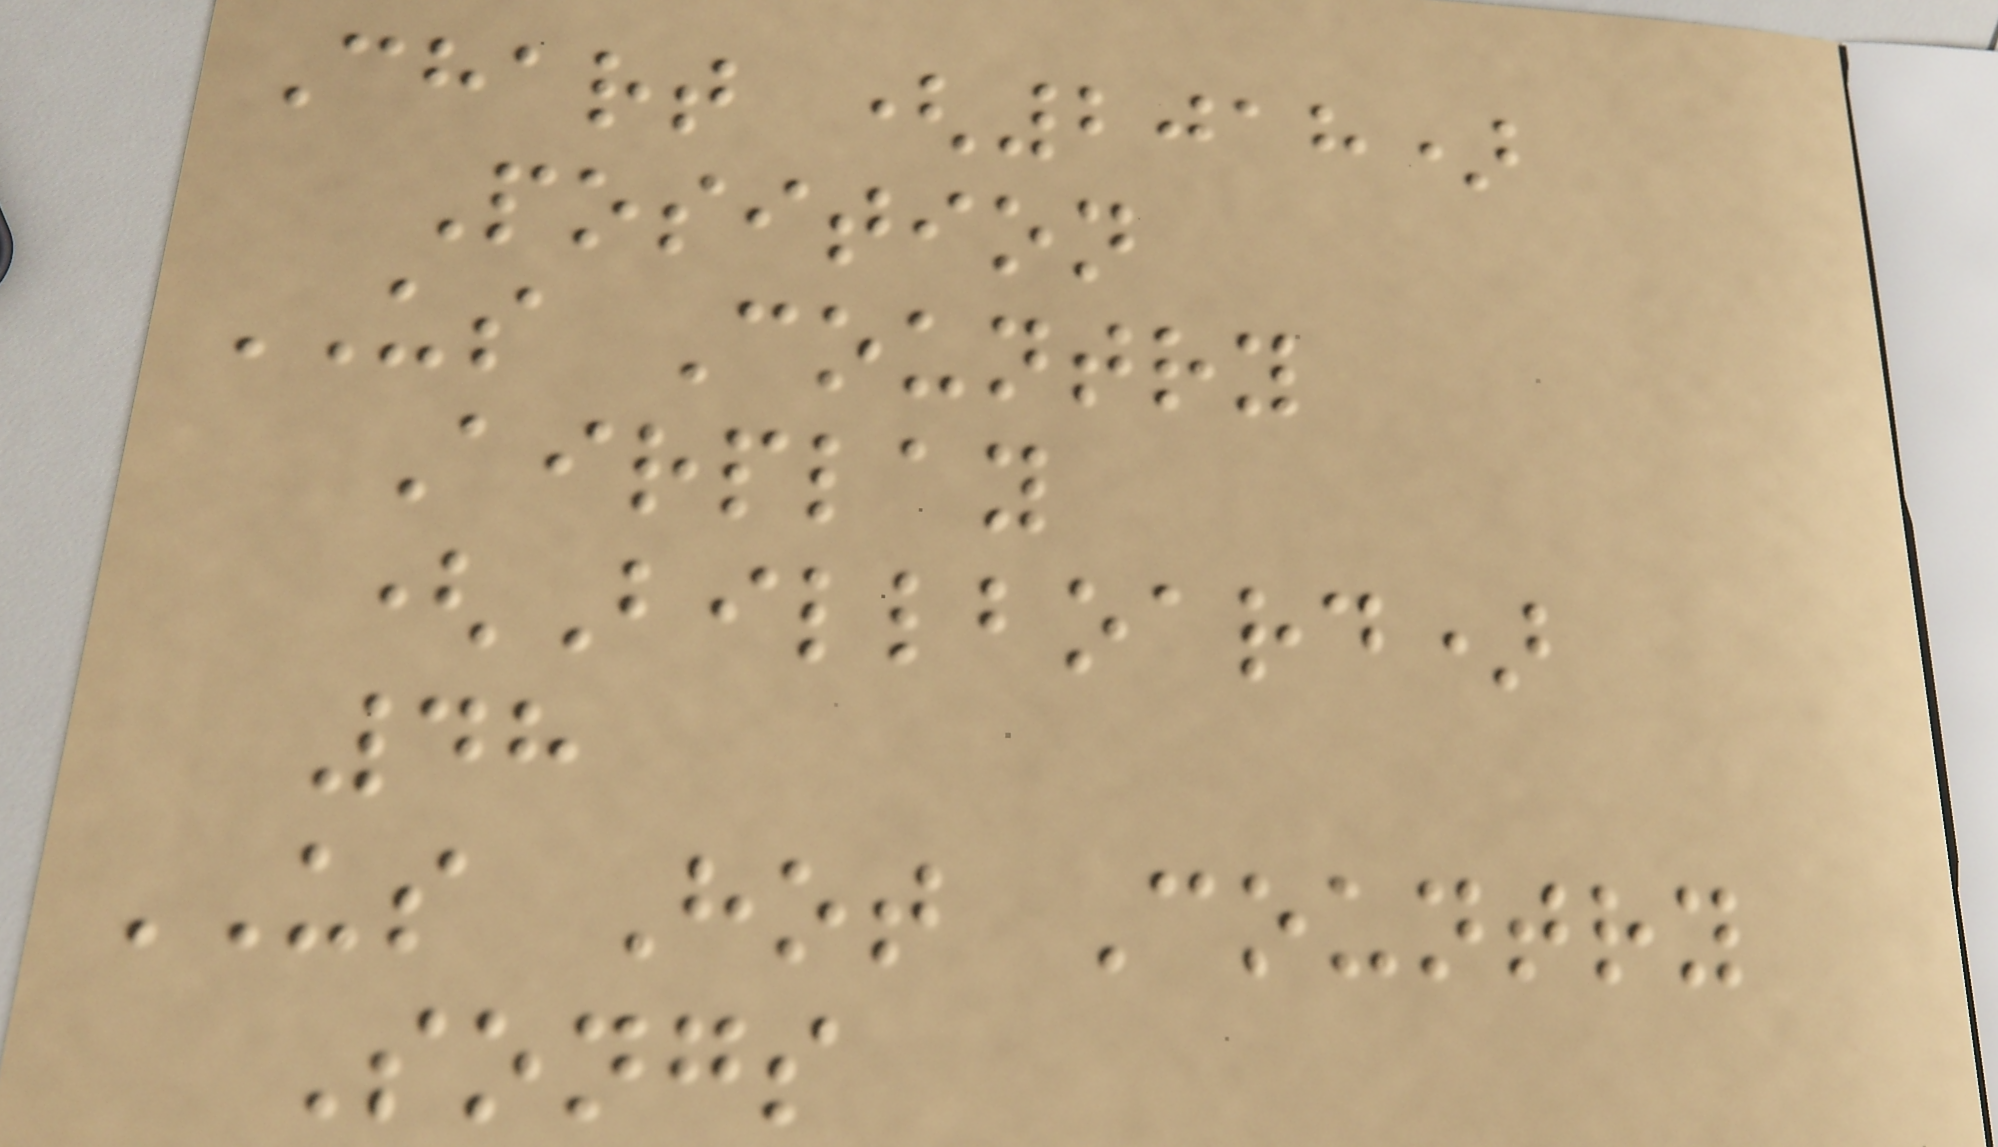Chart (2018)
Position
US Country
Airplay
(Billboard)
48
US Hot Country
Songs
